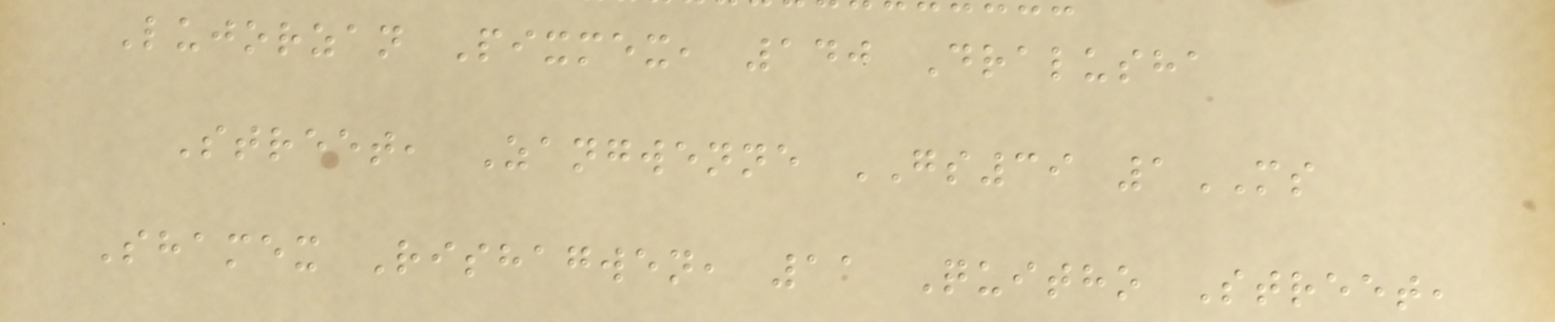Lujorzan Pixmex, 140 Dralusha
Street, Zangwenne GS39 1MS
Shamex Rishagwen, 11 Quitho Street,
